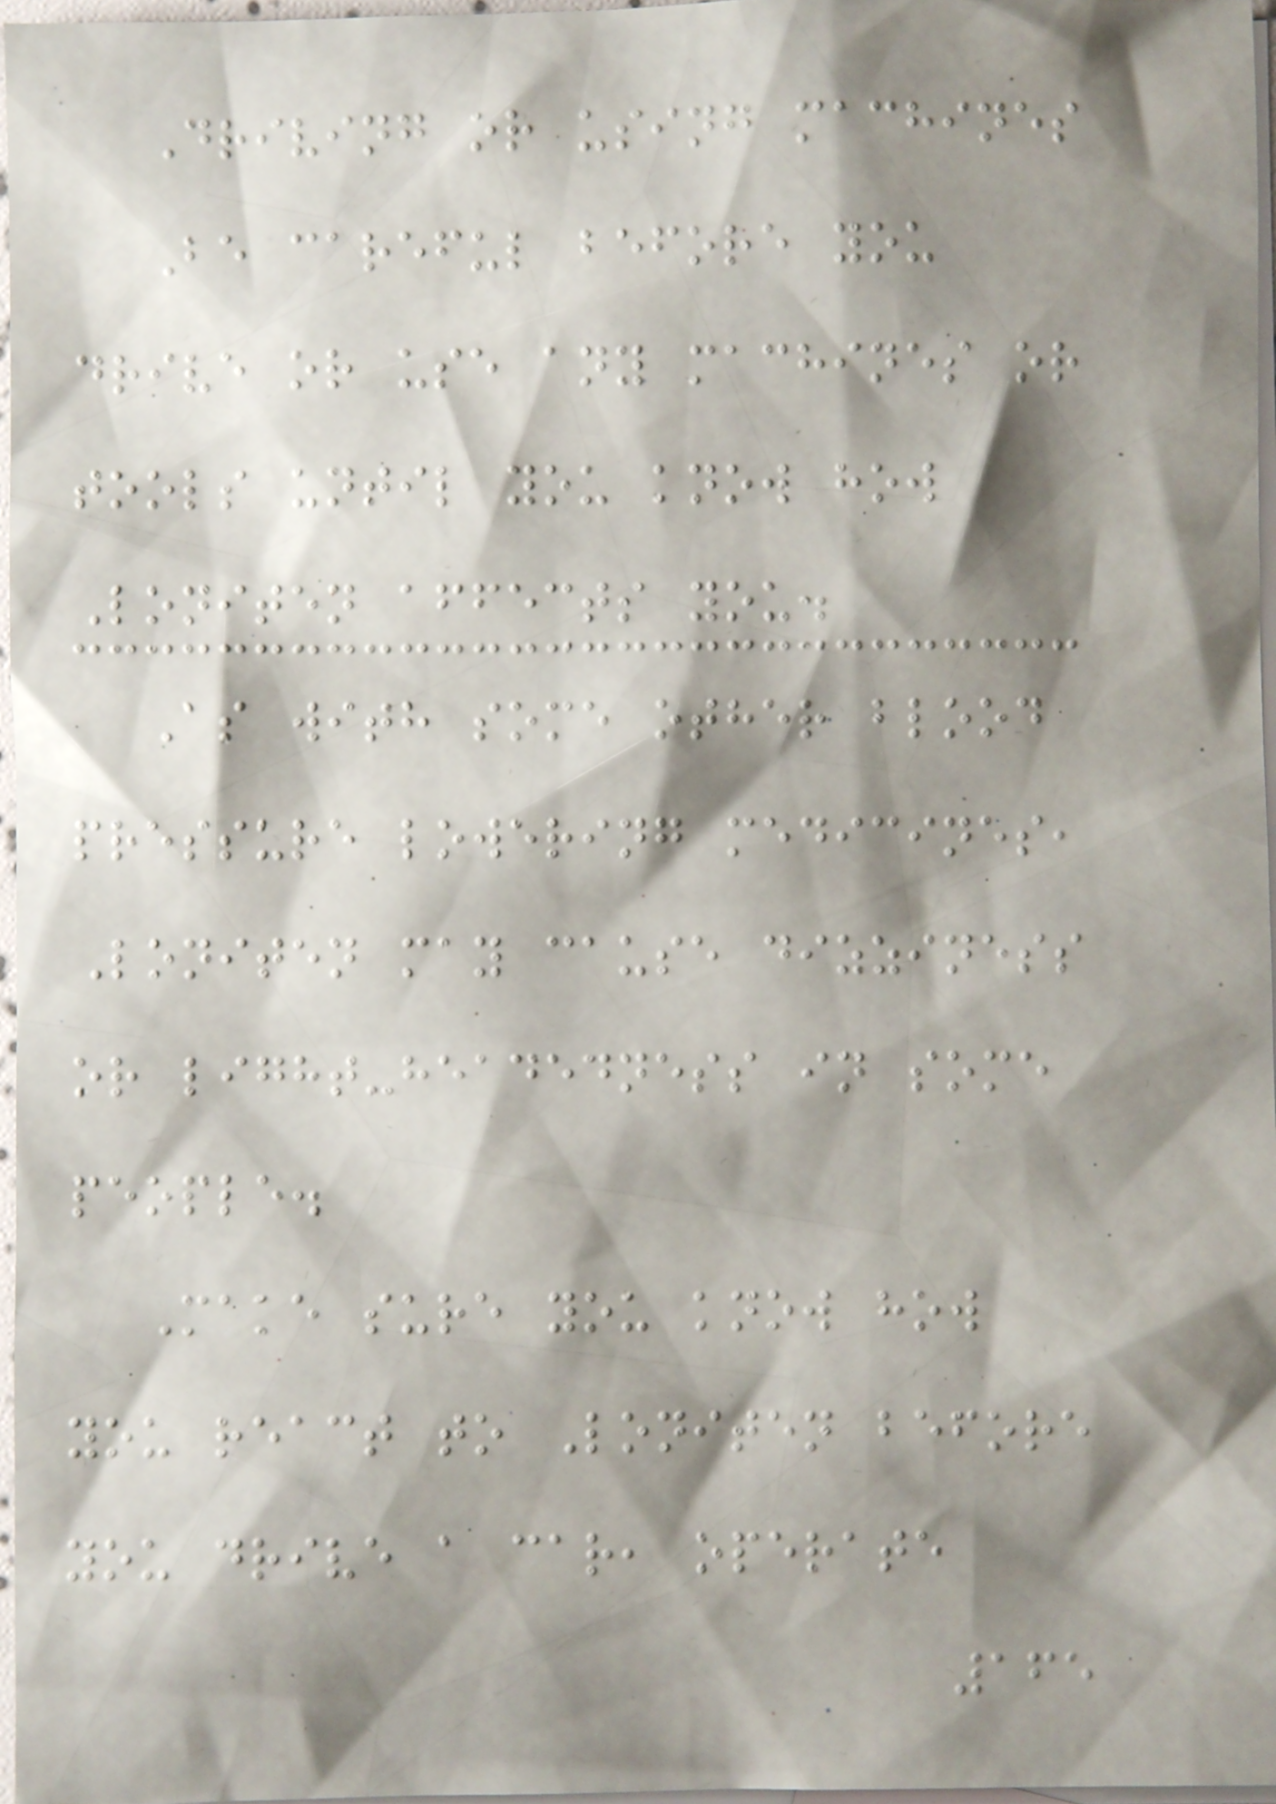Driving or using machines
Be careful before you
drive or use any machines or
tools until you know how
Loniten affects you.
As with some other blood
pressure lowering medicines,
Loniten may cause dizziness
or light-headedness in some
people.
Make sure you know how
you react to Loniten before
you drive a car, operate
165
